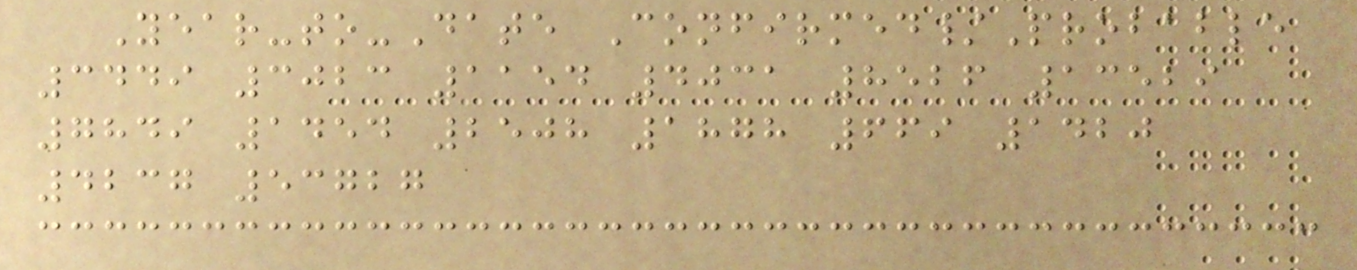Year-to-Date Confirmed/Probable
3449 3023 1154 4031 8526 13529
7849 1454 2508 1878 669 1420
4237 53727
